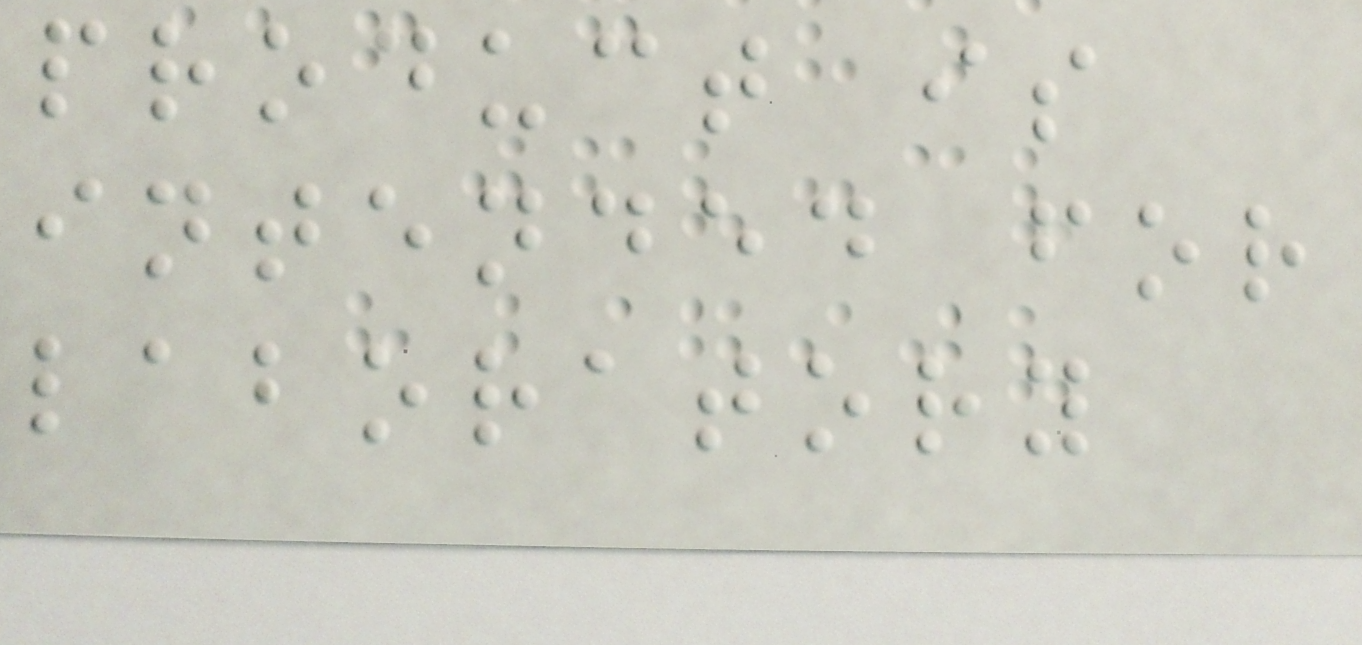product is
intended for
laboratory
